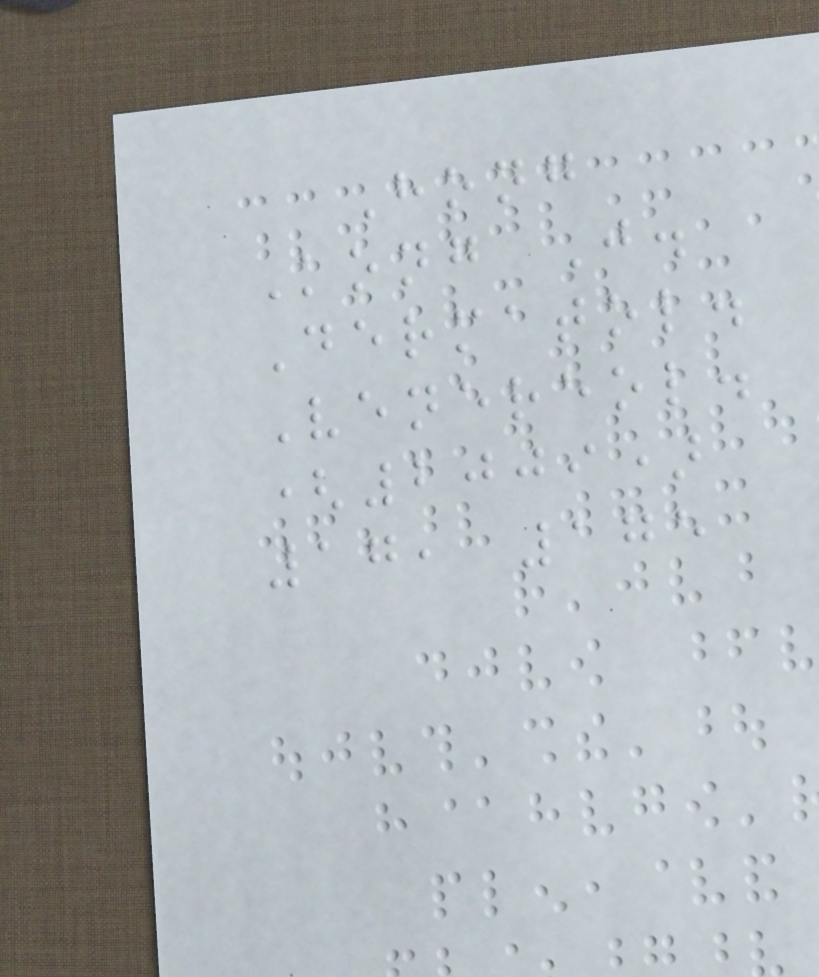Hong
Kong J.
Dermatol.
Venereol.
(2009)
17, 175
